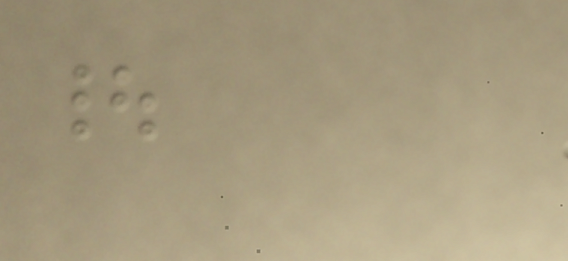|
